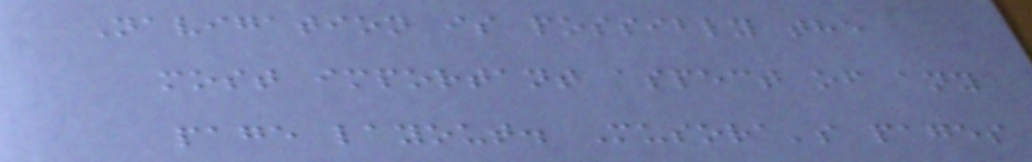Navigation is possibly the
most important aspect of any
page layout. Musora's pages
